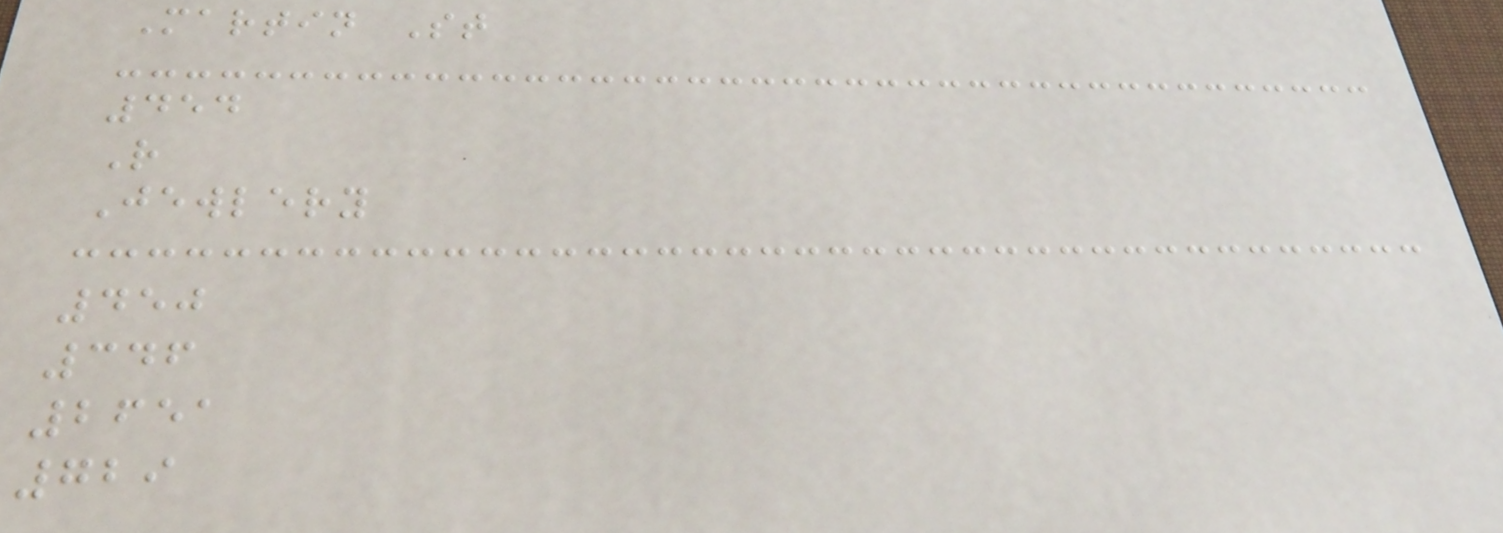Martin St
454
R
Jewlery
450
346
2651
729
